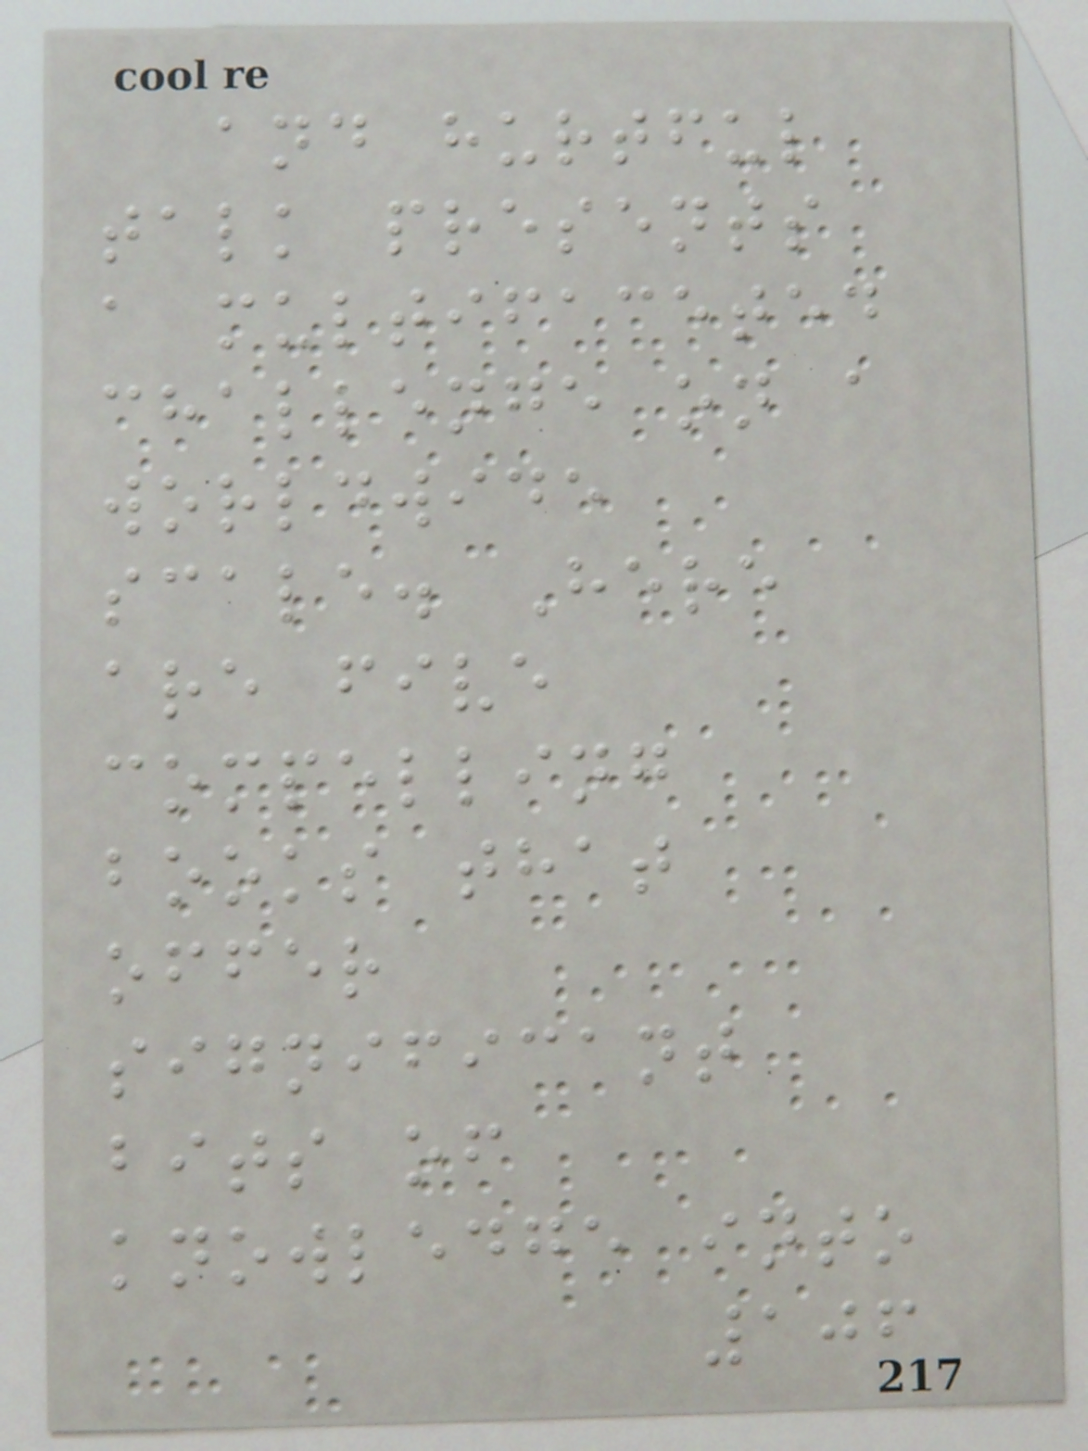and hurtful
talk presents
a multifaceted
challenge on a
worldwide
scale. Here
are five
compelling
books that
offer
significant
bits of
knowledge into
106
